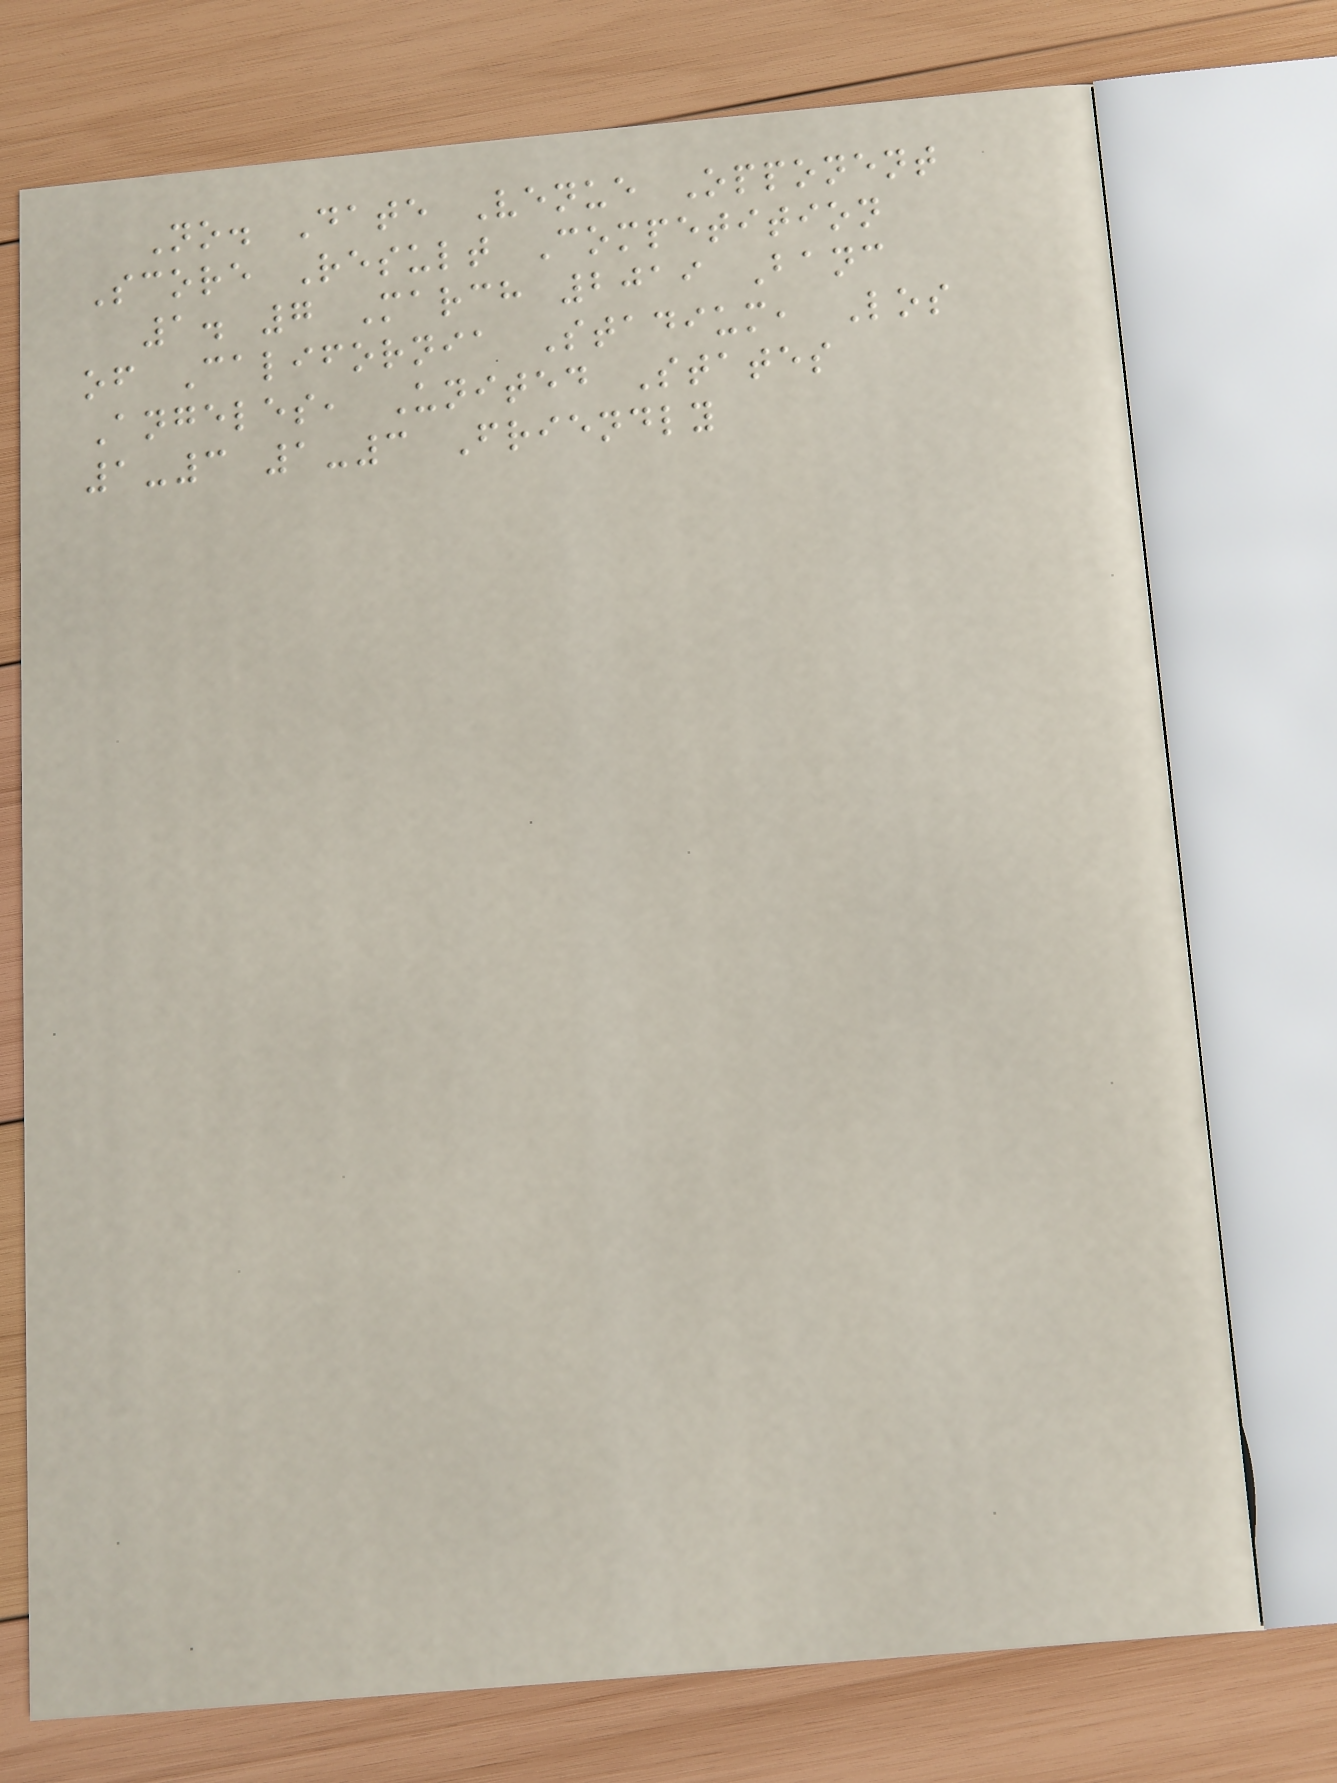No. Date Venue Opponent
Score Result Competition
1. 7 March 2019 Banc
of California Stadium, Los
Angeles, United States
1-3 1-3 Friendly
